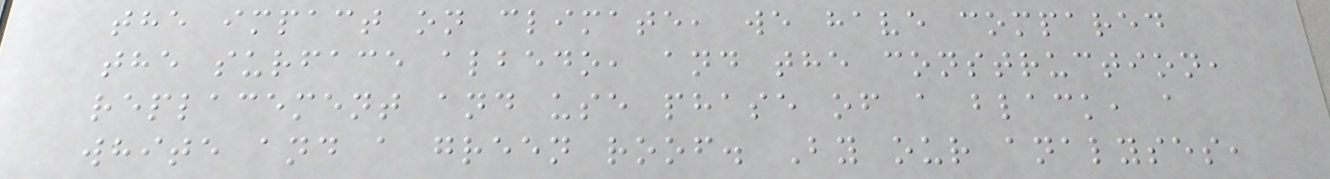the impact on climate, we have compared
the surface albedo, and the construction,
replacement and use phase of a black, a
white and a green roof. By our analyses,
